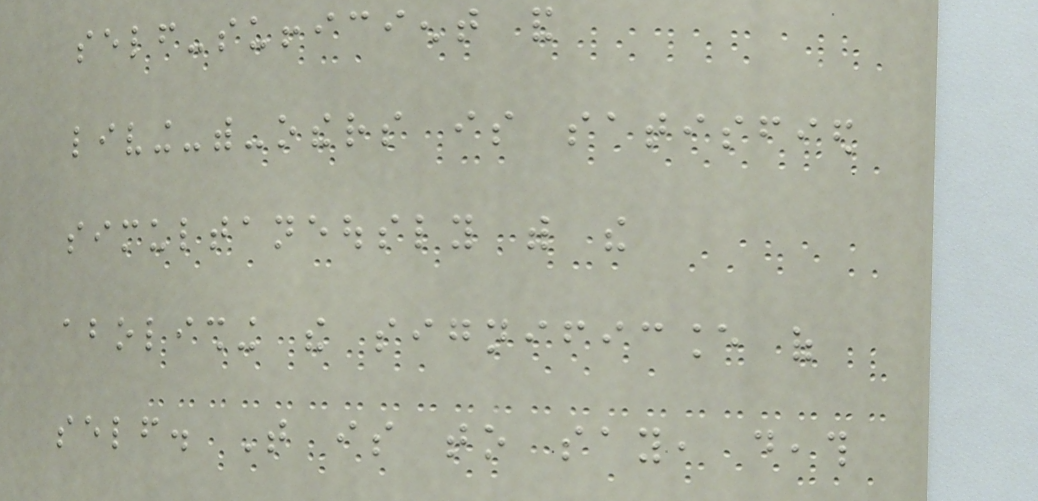self-sufficient and
living-with-others is satisfied
simultaneously with the
abolishing the significance of
self. That is to say, death
